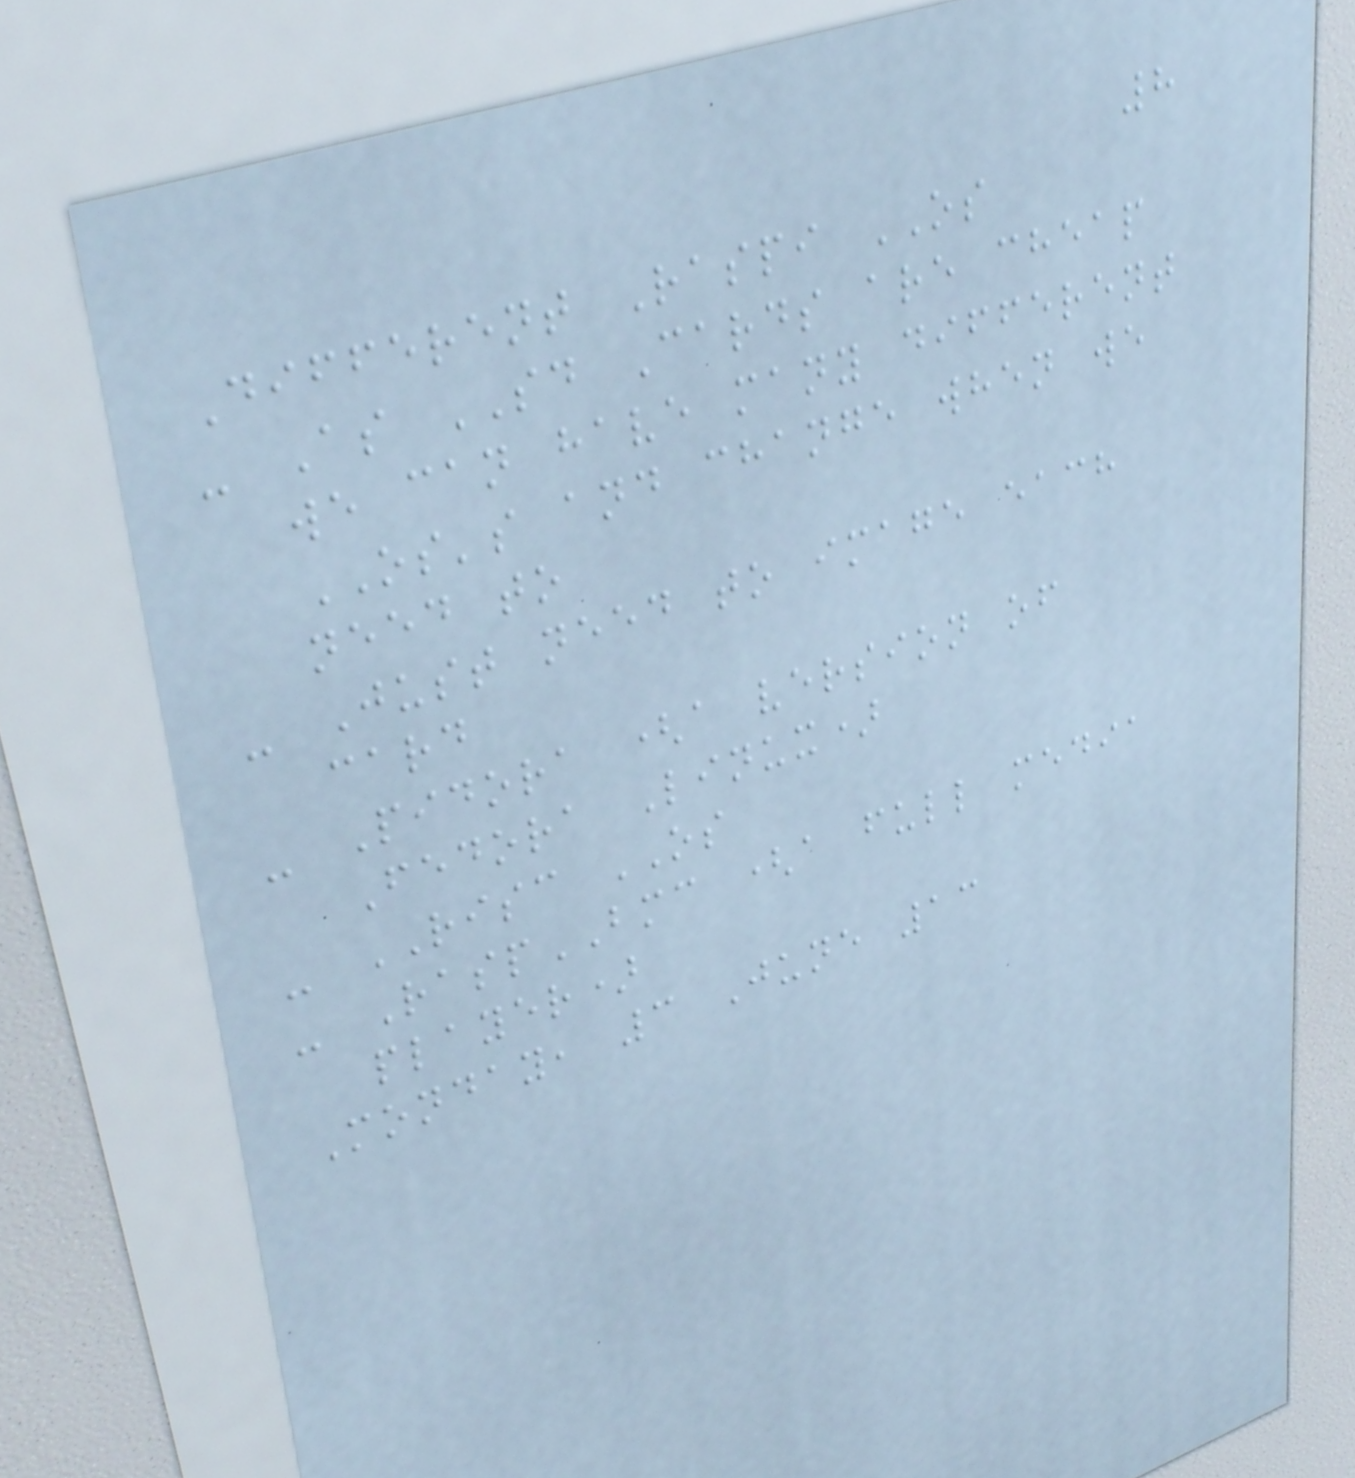8
Different Raspi OS
- As SD Cards are cheap
we can have many different
OS's and change when we
need to
- Just need to image each
card
- Pidora (a version of
Fedora Linux)
- RISC OS
- RaspBMC (a full media
player)
Monday, 3 June 13
